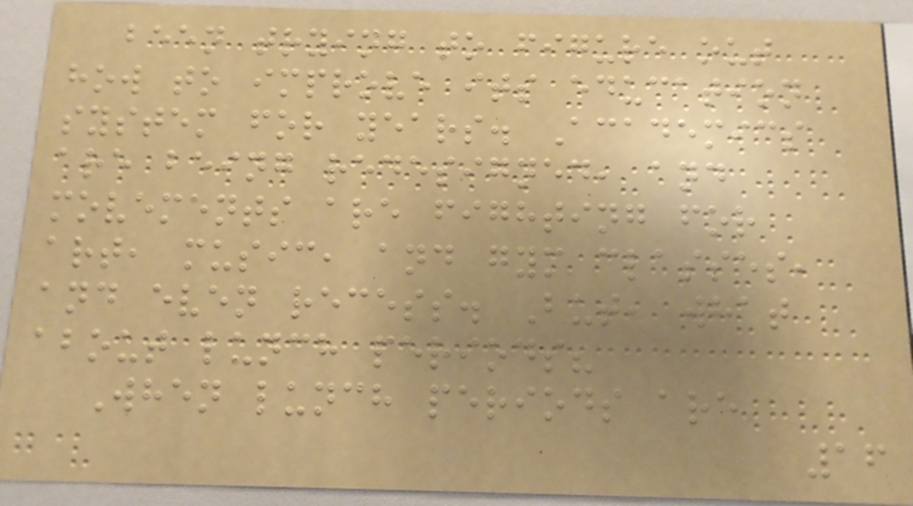been trying to figure out
how to improve its education
system for years. Academics
are being redesigned, and
movements are fighting for
art, music, and gym classes,
and even recess. But, what
about lunch periods?
When lunch periods are
16
